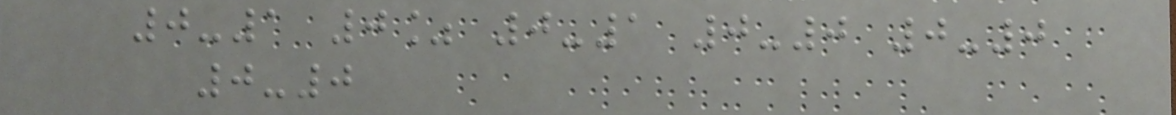0-1 0% 0-1 0-0 0-0
0-0
